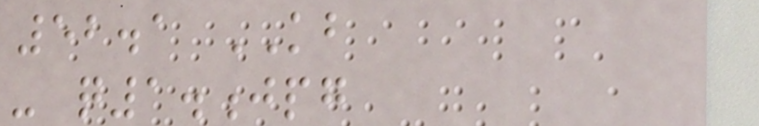52.1 KB
- q1.jpg
